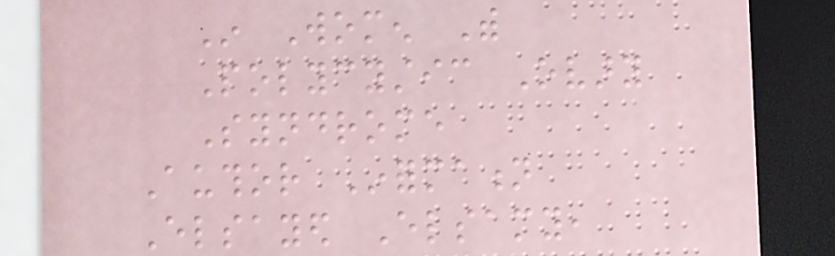In Women With
Polycystic Ovary
Syndrome
Author Information
Elsayed Elsamy,
